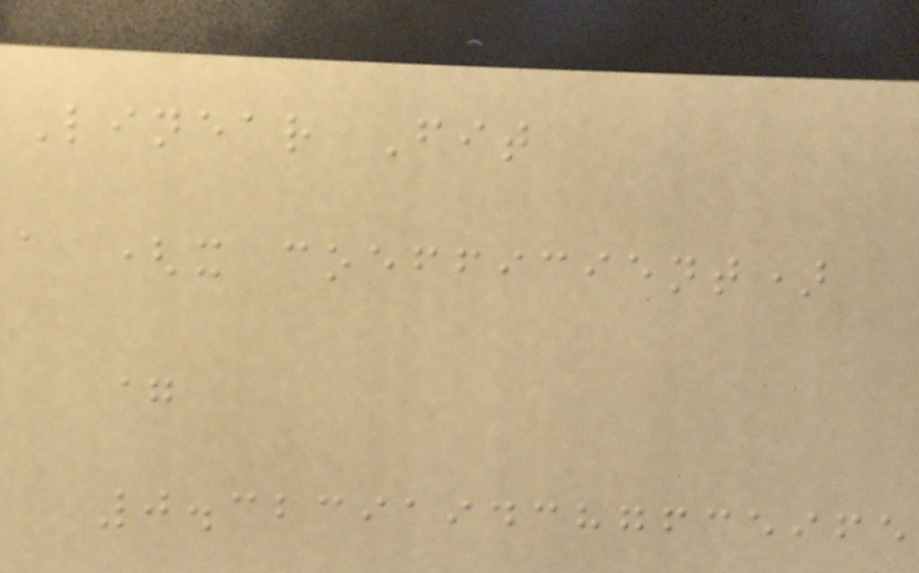Linear Fit
a (x coefficient)
=
0.3239194387635965
